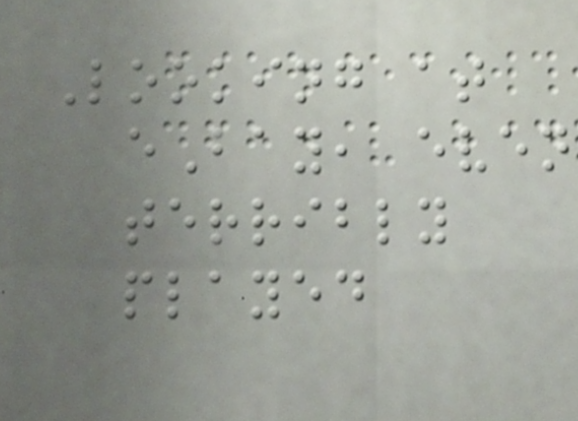Looking at
eBay, even
terribly
played
